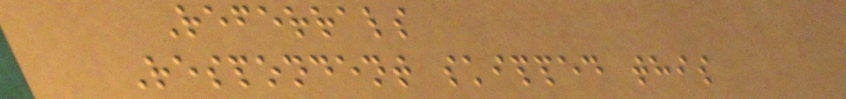Referrals
Respondent skipped this
